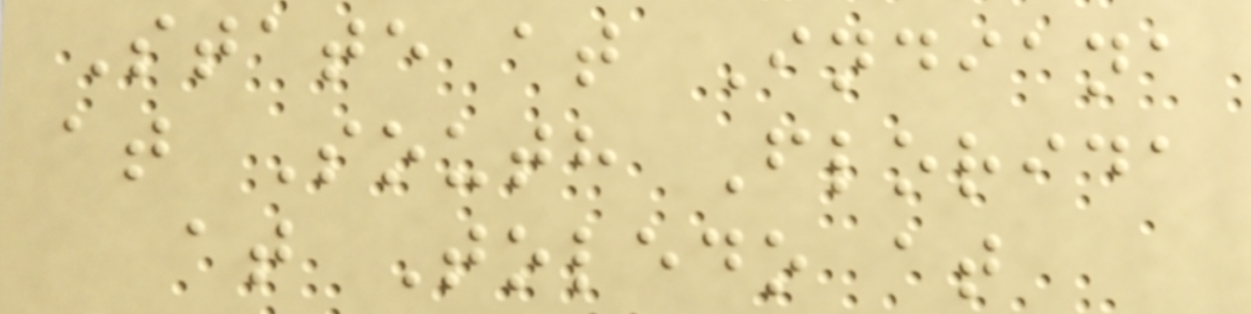State at Indiana
at South Florida
at Toledo at
